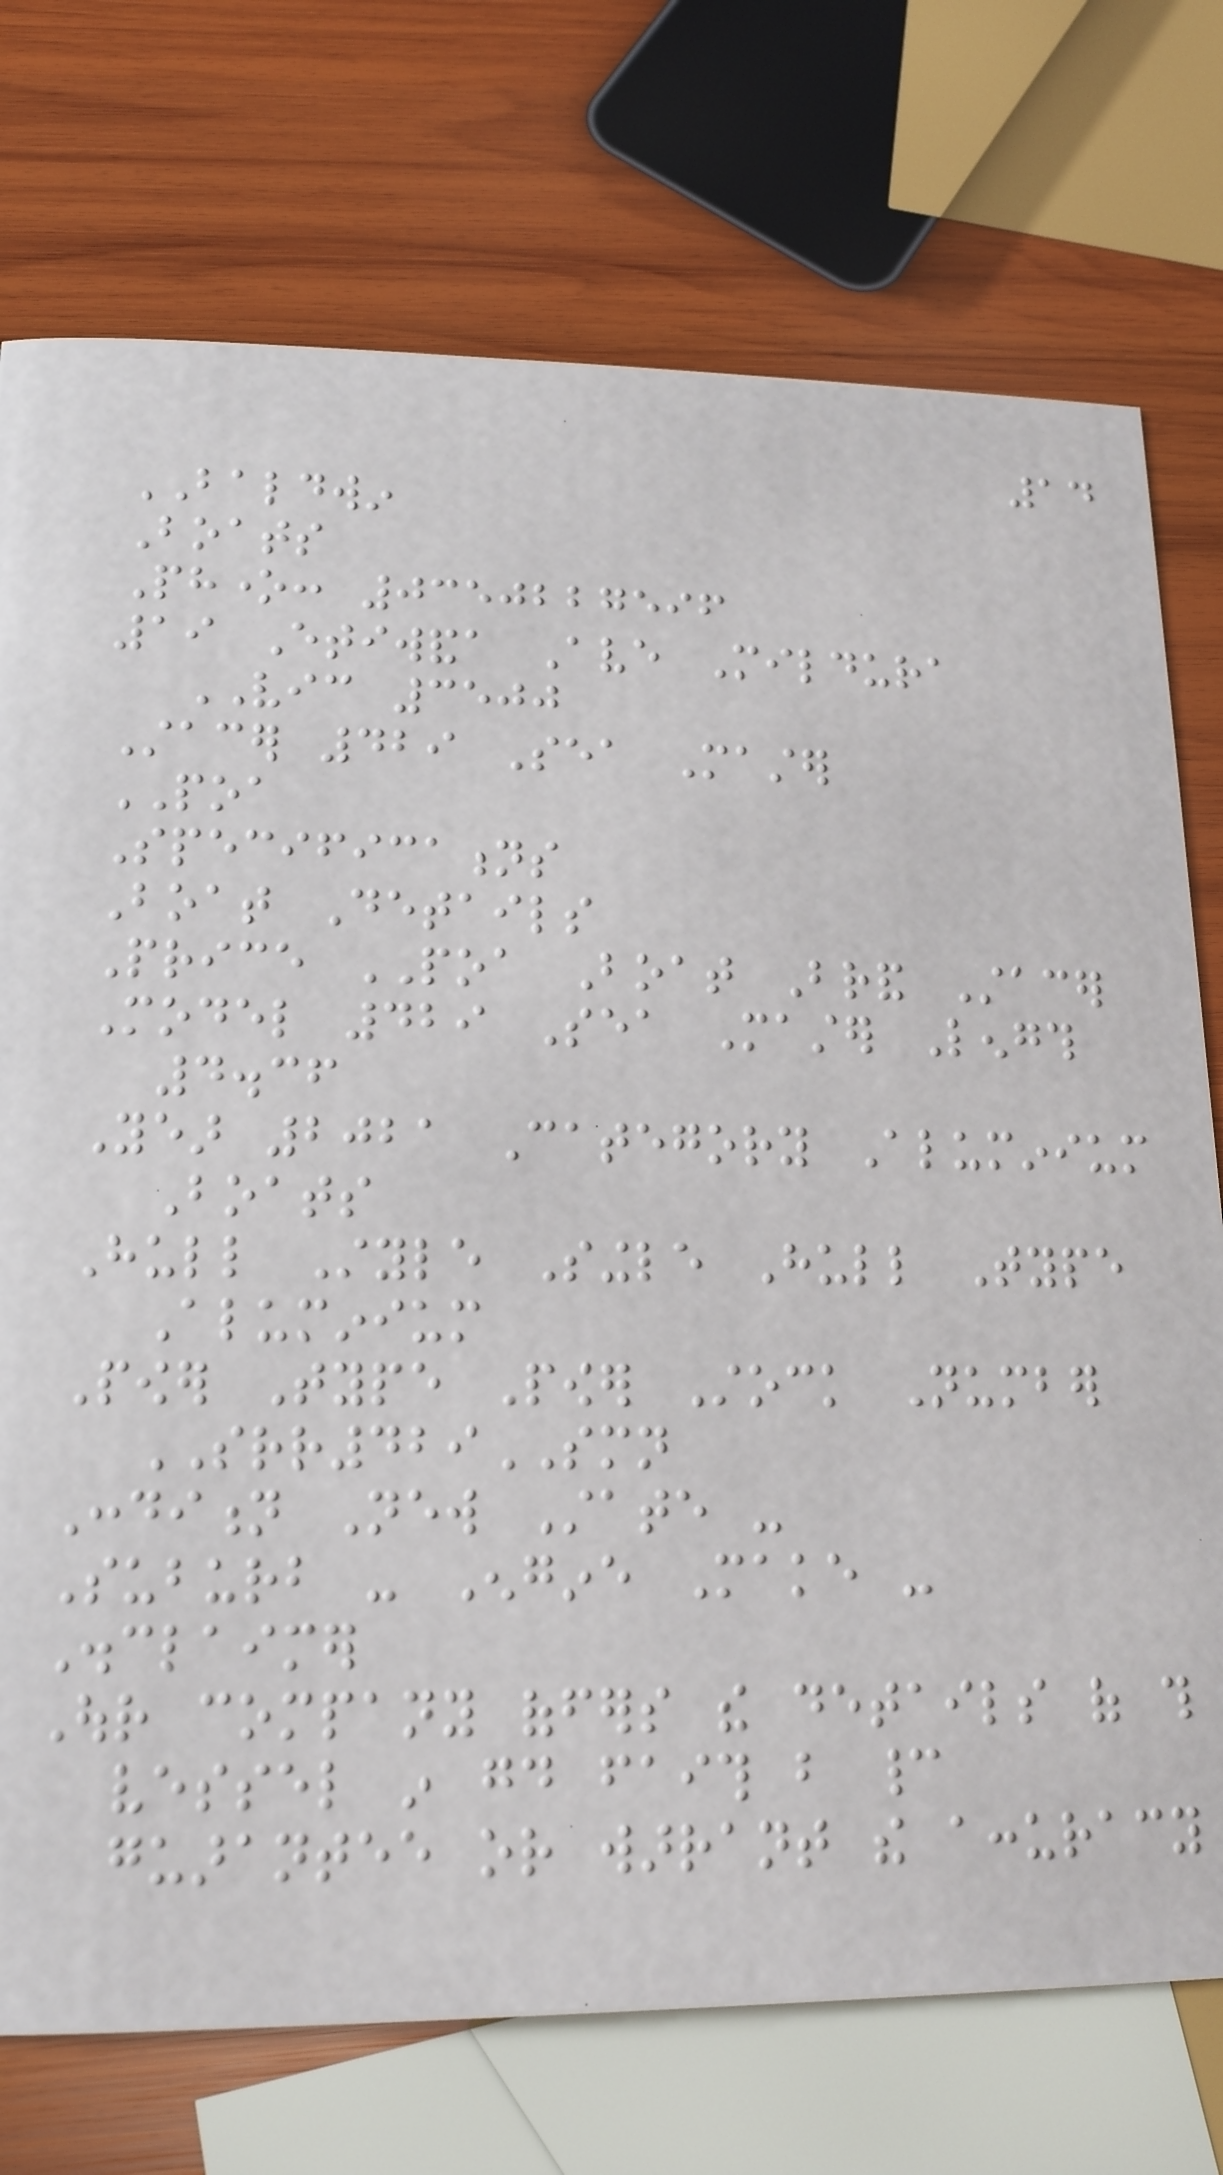14
BALDWIN
Boats
Phone: 0350227596
19 Etiwanda Ave Mildura
VIC 3500
Stacer 429 Sea Master
POA
Specifications
Boat Details
Price POA Boat Brand Stacer
Model 429 Sea Master Length
4.36
Year 2021 Category Aluminium
Boats
Hull Style Single Hull Type
Aluminium
Power Type Power Stock Number
SRR429SMN
Condition New State -
Suburb - Engine Make -
Disclaimer
Our company offers the details of this
vessel in good faith but cannot
guarantee or warrant the accuracy
